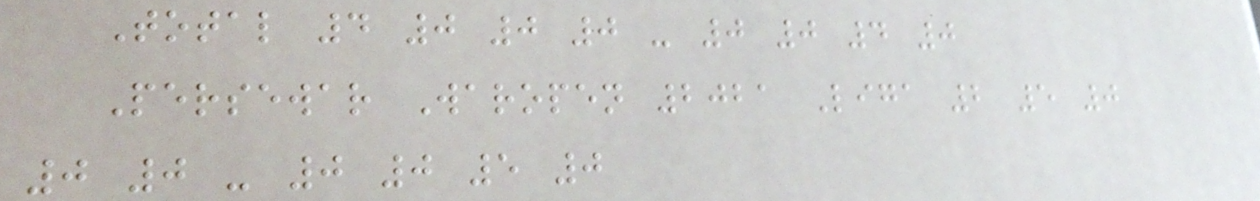Total 4 0 0 0 - 0 0 4 0
Persewar Waropen 2021 Liga 2 5 0
0 0 - 0 0 5 0
